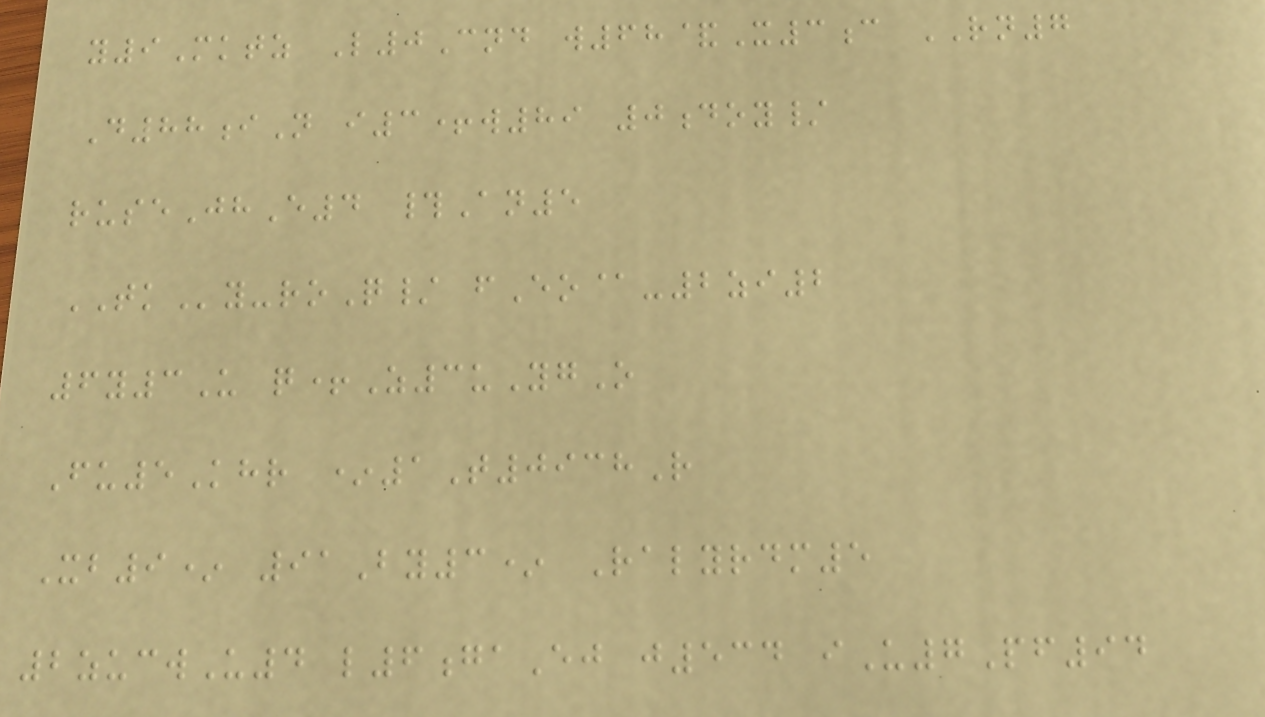y9Mktz L0Cnd w68&X3c RN7
D88iN i3+w89 0doy/
ruseJhE4 #An5
TKy-roQ/ fEo@-2zi2
6y3U q+Z3uYgO
Fu5Khr *1T0938R
Xb9* 91By3* Ralyrdm5
2zucwU4 l6gaEj j534 iU7Pf94
